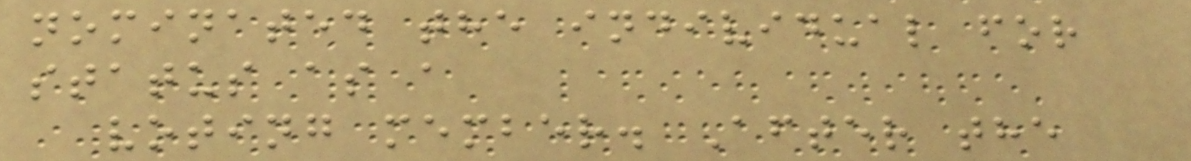nominated the individual for
status as a
voting member. After the
